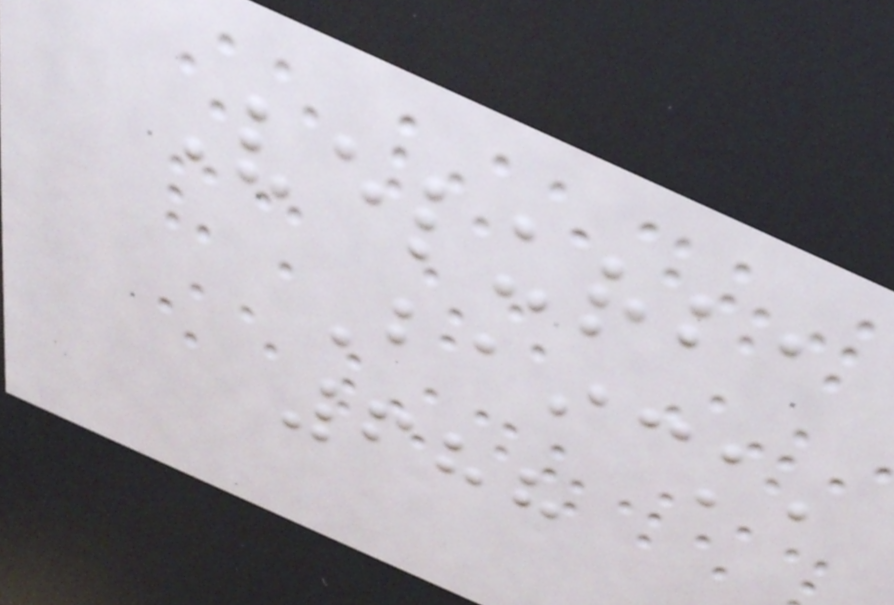Velurba
Baick,
688
